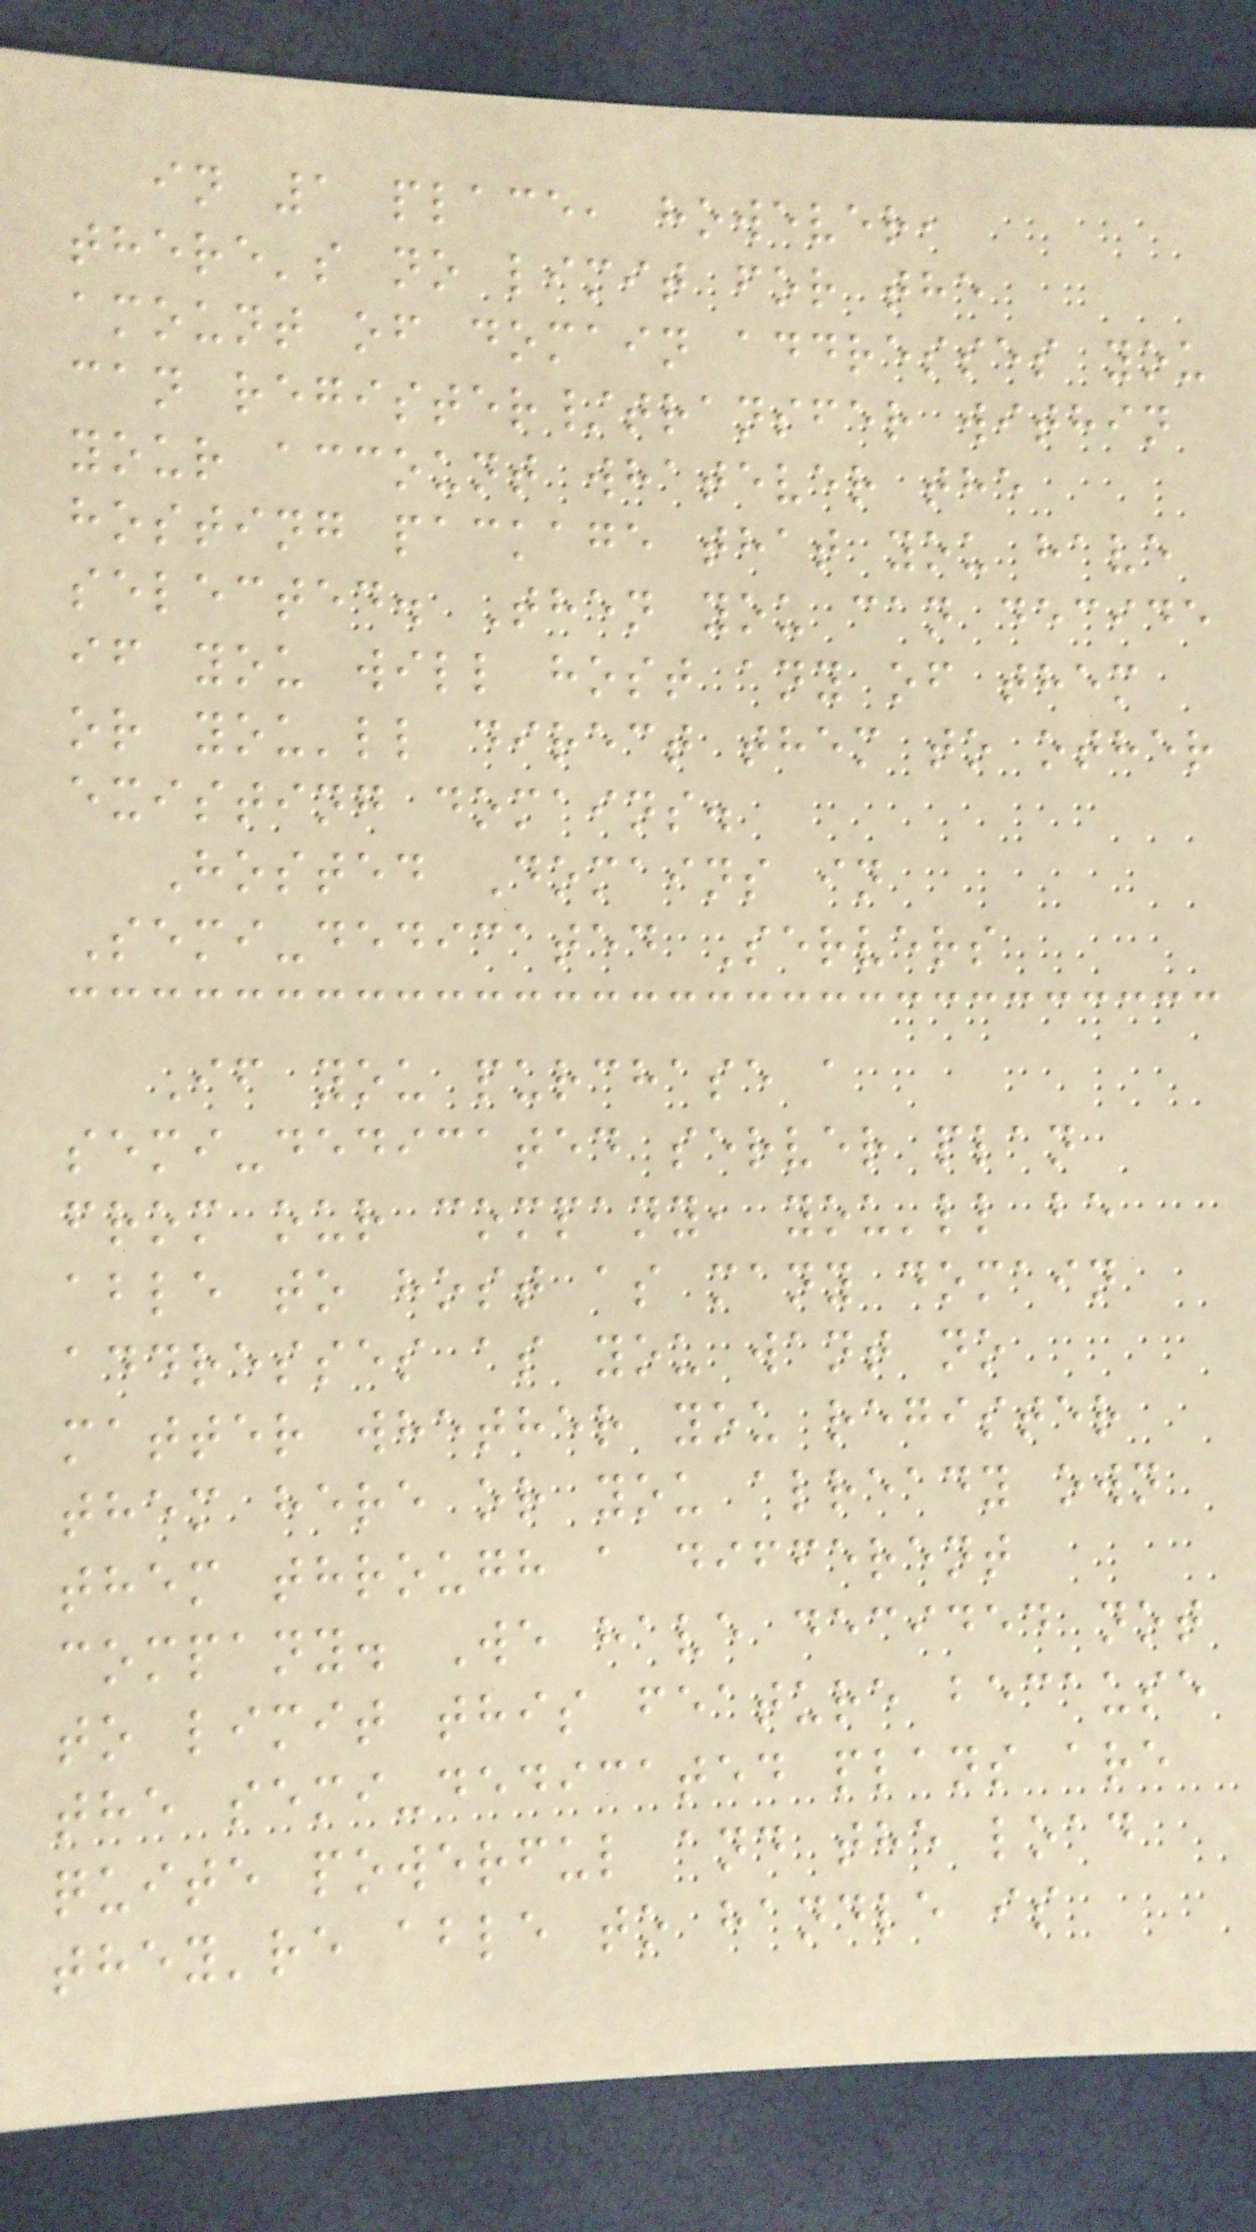in 1 place, however,
there's no limit for the
amount of domain addresses you
can register/transfer within
your account whatever the
hosting package that you have
selected. Then you can decide
if you will host any of them
or you'll direct them to other
existing domains.
Hosted Domains in
Semi-dedicated Servers
If you purchase a
semi-dedicated server plan
from our company, you'll be
able to host as many domain
addresses as you want no
matter whether you register
them here or you already own
them through a different
company. We have decided not
to limit this feature because
the semi-dedicated plans are
quite powerful and the load
they're able to handle is
